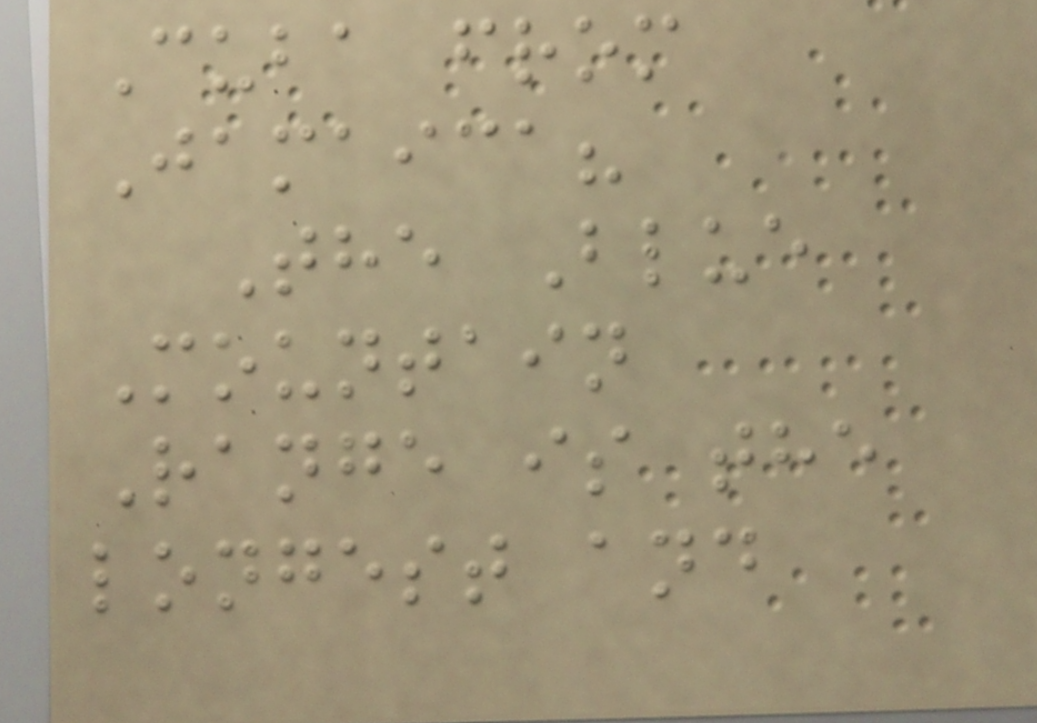Cuba from
Jamaica?
The Blue
Mountain
Range is the
longest and
